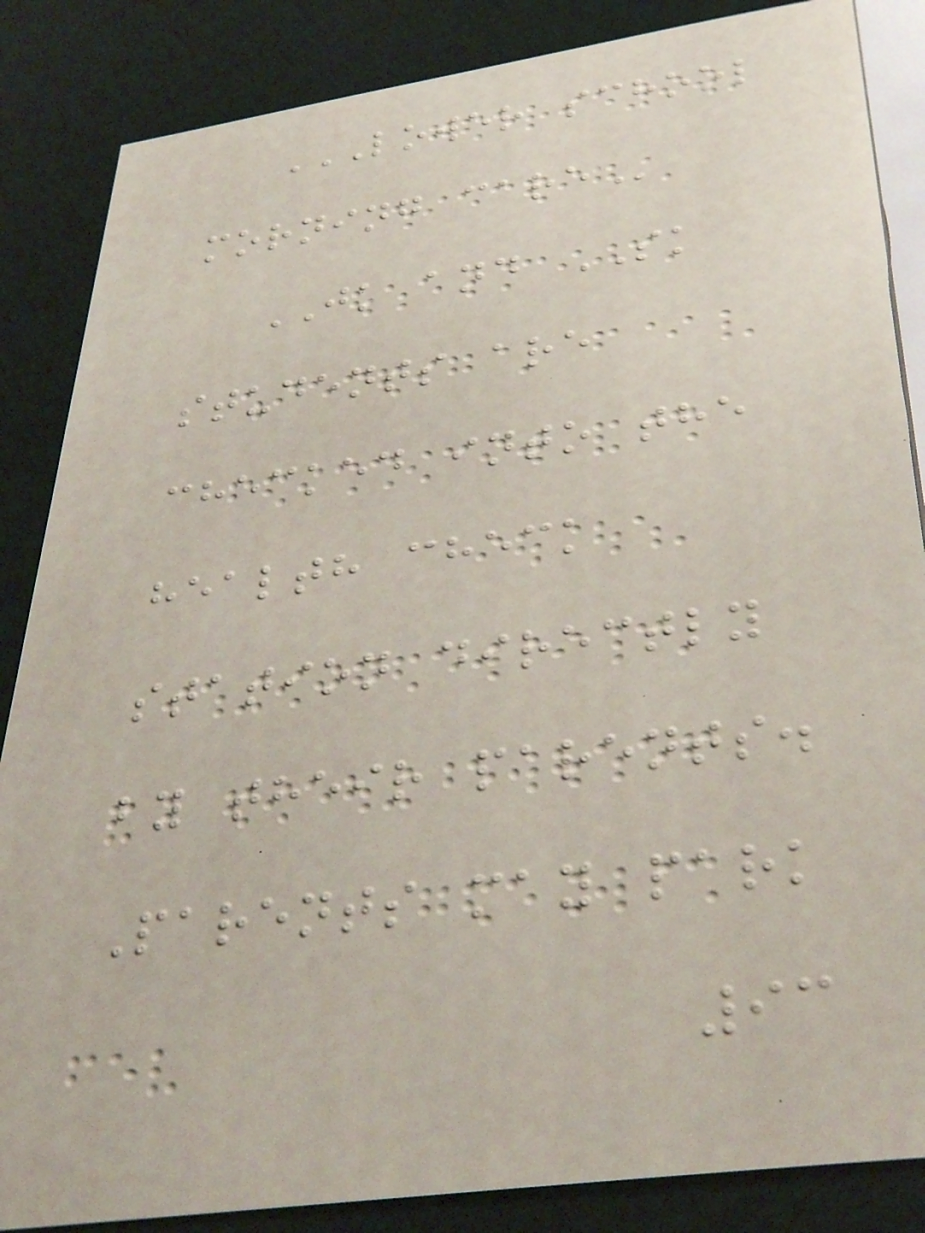LOWER SCHOOL
MORNING CARE
JK and SK
students are
checked into the
health check
station directly
by their parents.
Parents may park
93
